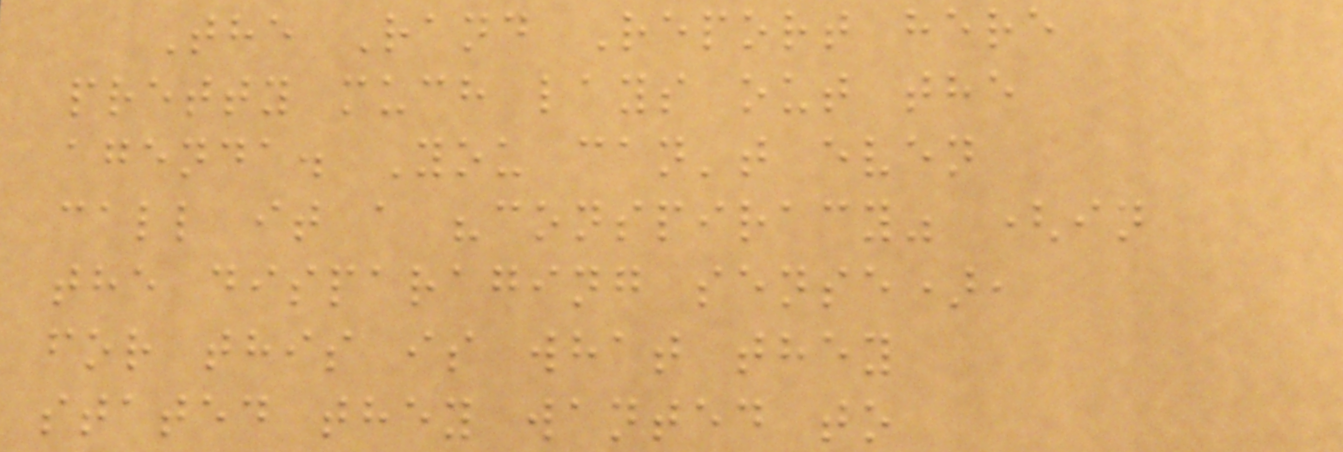The Rand Report here
pretty much lays out the
agenda. You can't even
call it a "conspiracy" (in
the disparaging sense),
for this is what they
stated they wanted to
